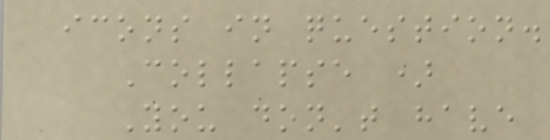icons in question.
Collapse )
You don't have
